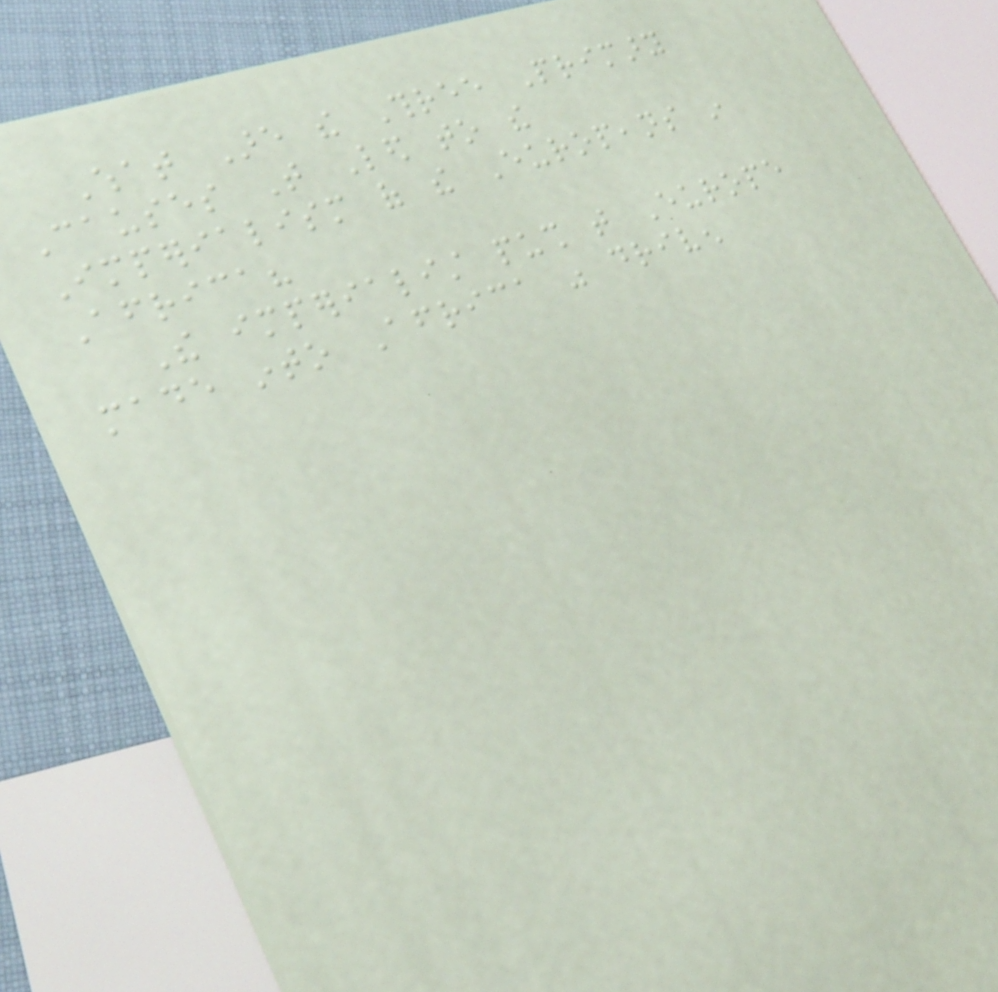What Are the Three Primary
Causes That Led to the
Imperialism of the Europeans in
Africa?
The imperialist push that Europe
made into Africa was driven
